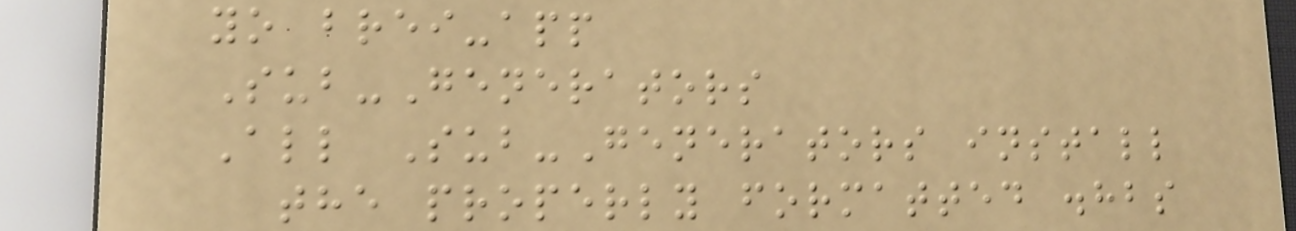yo brei-app
Sub-Generators
All Sub-Generators install
the properly formatted .hbs
